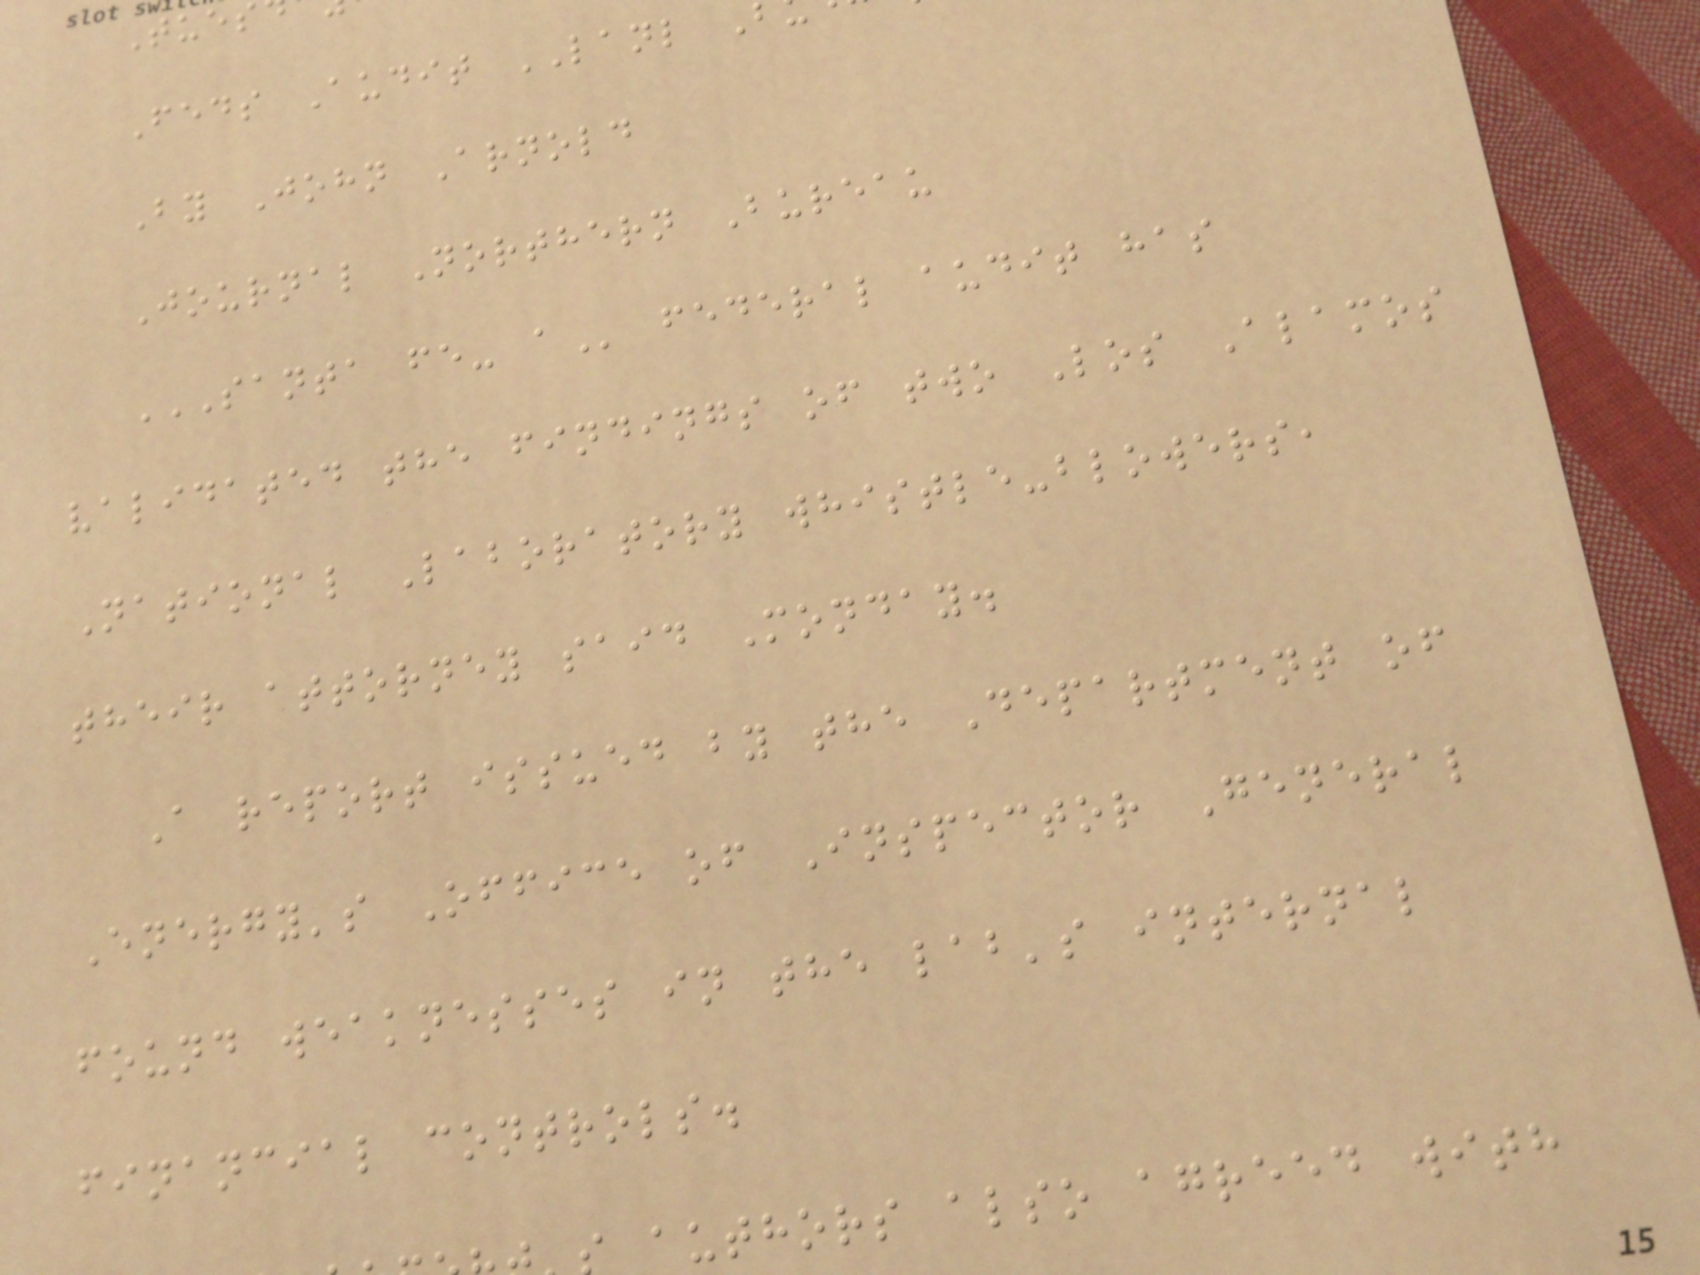Feds Audit LANL
By John Arnold
Journal Northern Bureau
SANTA FE- A federal audit has
validated the findings of two Los Alamos
National Laboratory whistle-blowers,
their attorney said Monday.
A report issued by the Department of
Energy's Office of Inspector General
found weaknesses in the lab's internal
financial controls.
authors also agreed with
